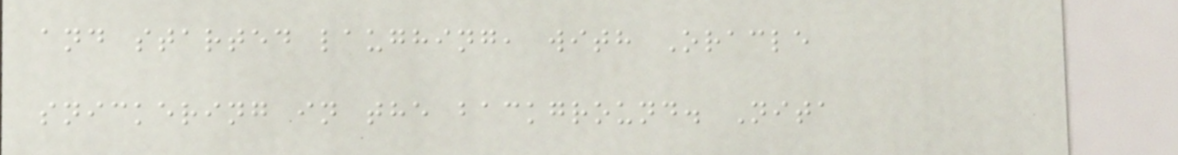and started laughing, with Oracle
snickering in the background. Nita
